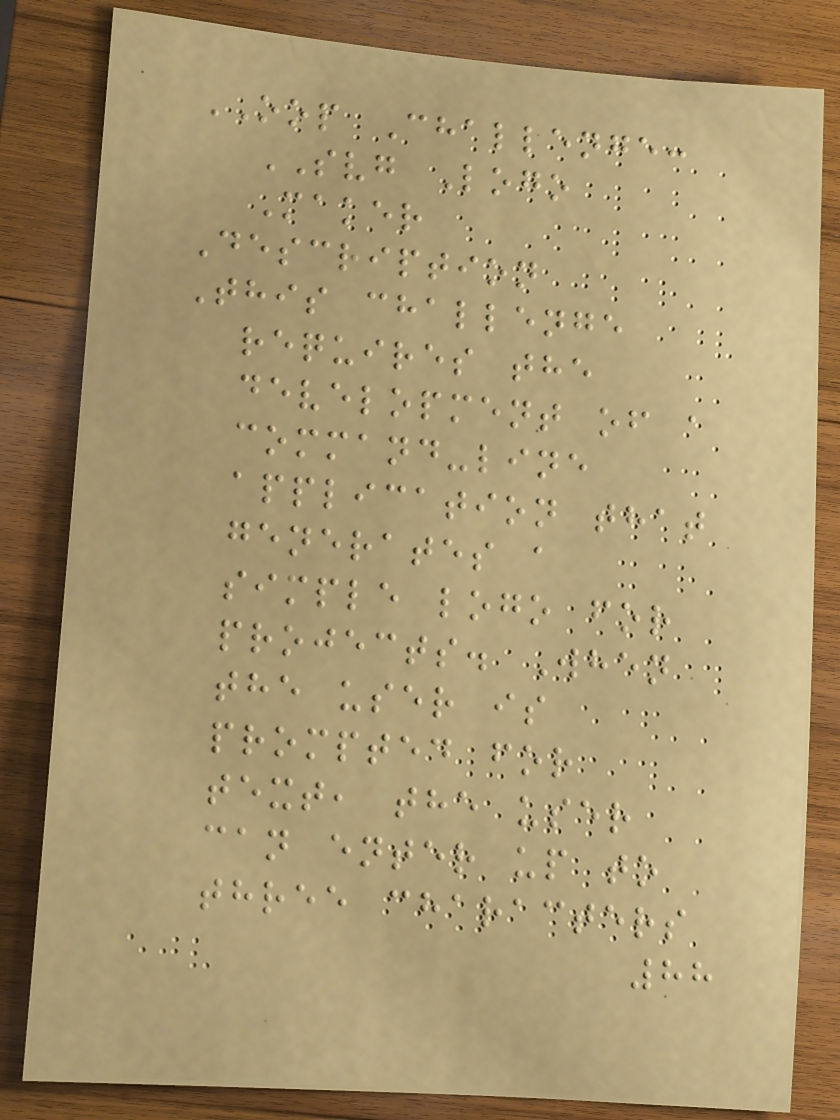OOP Challenge:
SVG Logo
Maker
Description
This challenge
requires the
development of a
command-line
application that
generates a
simple logo for
projects. When
the user is
prompted for
text, the user
can enter up to
three characters
88
